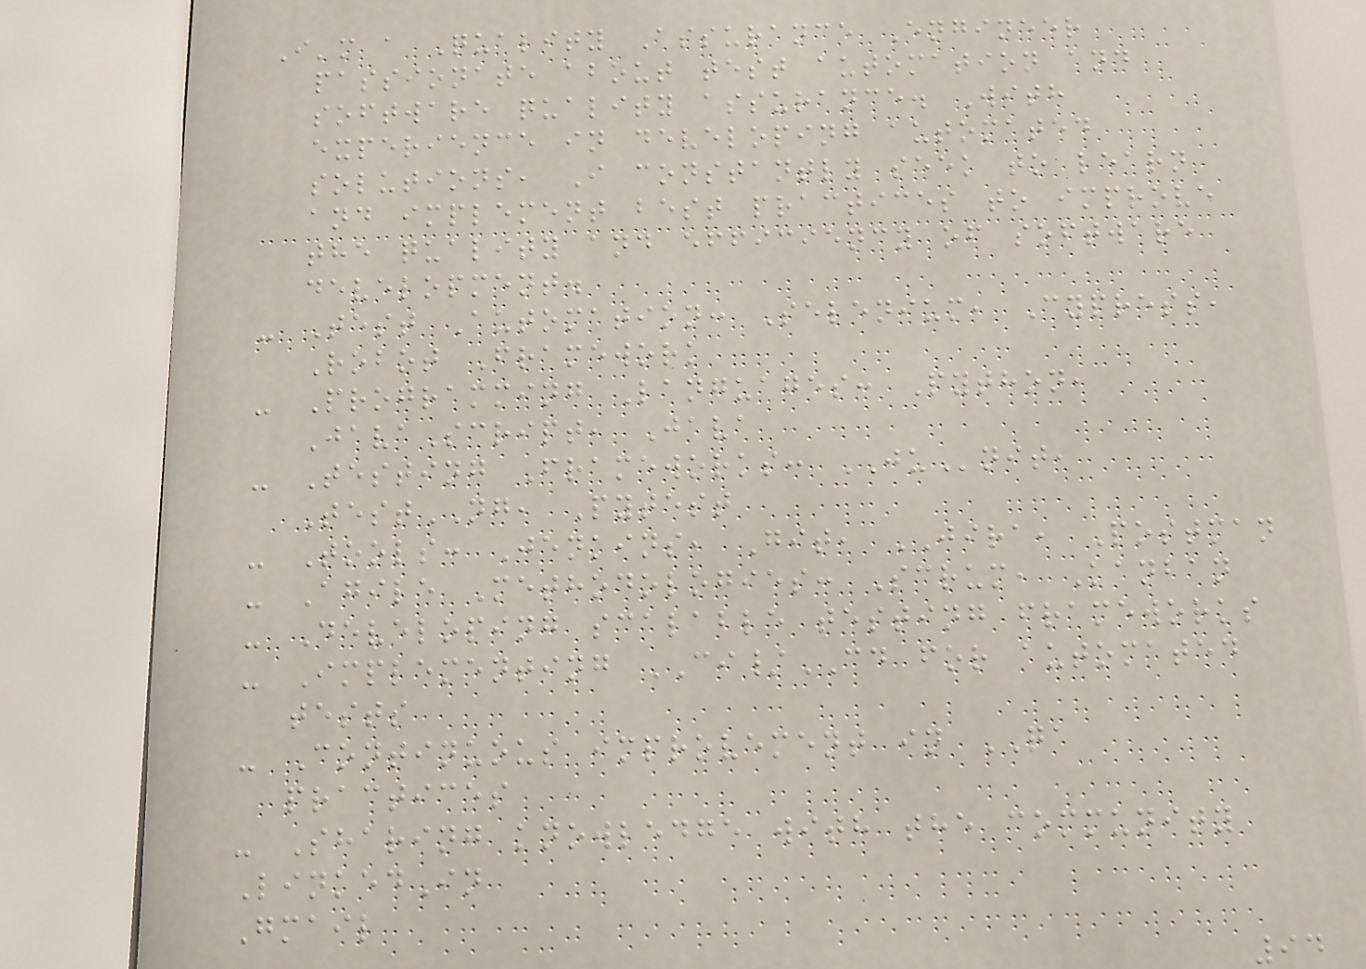I'm a Quality Assurance Engineer
passionate about test automation and
software quality assurance. With
experience in developing automated
solutions, I constantly seek to learn
and implement best practices to improve
the quality and efficiency of software
development.
- Test Automation: Selenium, Cypress,
Robot Framework
- Programming Languages: Python,
JavaScript, Java
- Testing Frameworks: JUnit,
TestNG, Pytest
- Tools: Jenkins, Git, JIRA, Postman
- Agile Methodologies: Scrum, Kanban
- Developing scalable testing frameworks
- Implementing CI/CD for automated
tests
- Continuous improvement in QA
practices
- Sharing knowledge with the community
LinkedIn
Gmail
94
